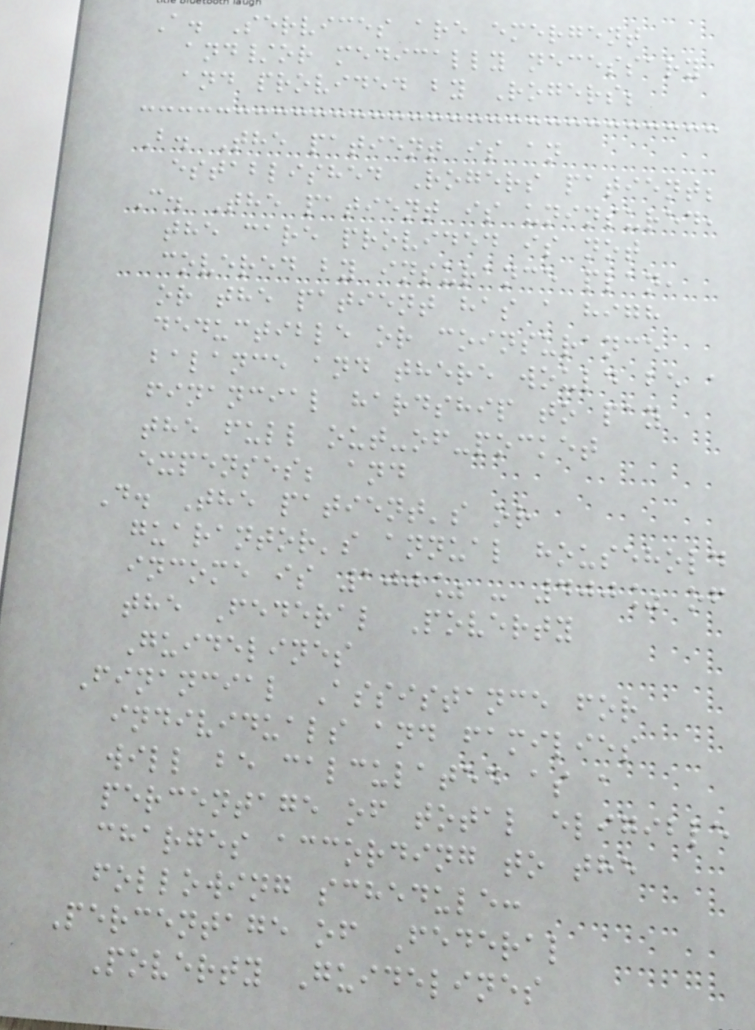A. Services are emergent
and/or medically necessary
and provided by Rogers;
B. The patient is an
established Rogers patient;
C. The patient is uninsured,
the care provided is not
covered by insurance plan,
or the patient has a high
deductible or coinsurance
balance and there would be a
financial hardship to pay
the full out-of-pocket
expenses; and
D. The patient's or
guarantor's annual household
income is 100% - 400% of
the Federal Poverty
Guidelines
Financial Assistance for
individuals and families
will be calculated as a
percentage of total eligible
charges according to the
following schedule:
Percentage of Federal
Poverty Guidelines
